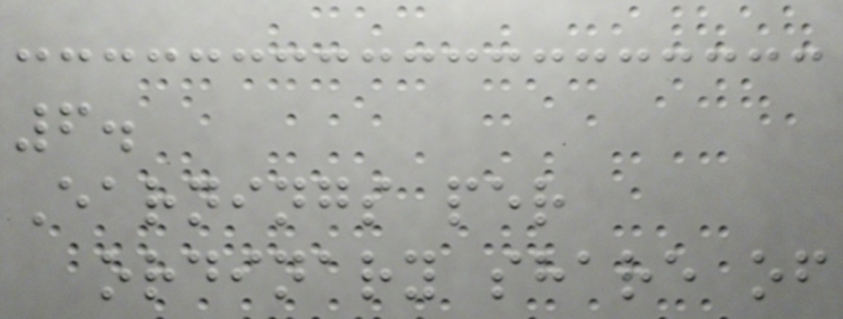6.
Earnings per
ordinary share of
